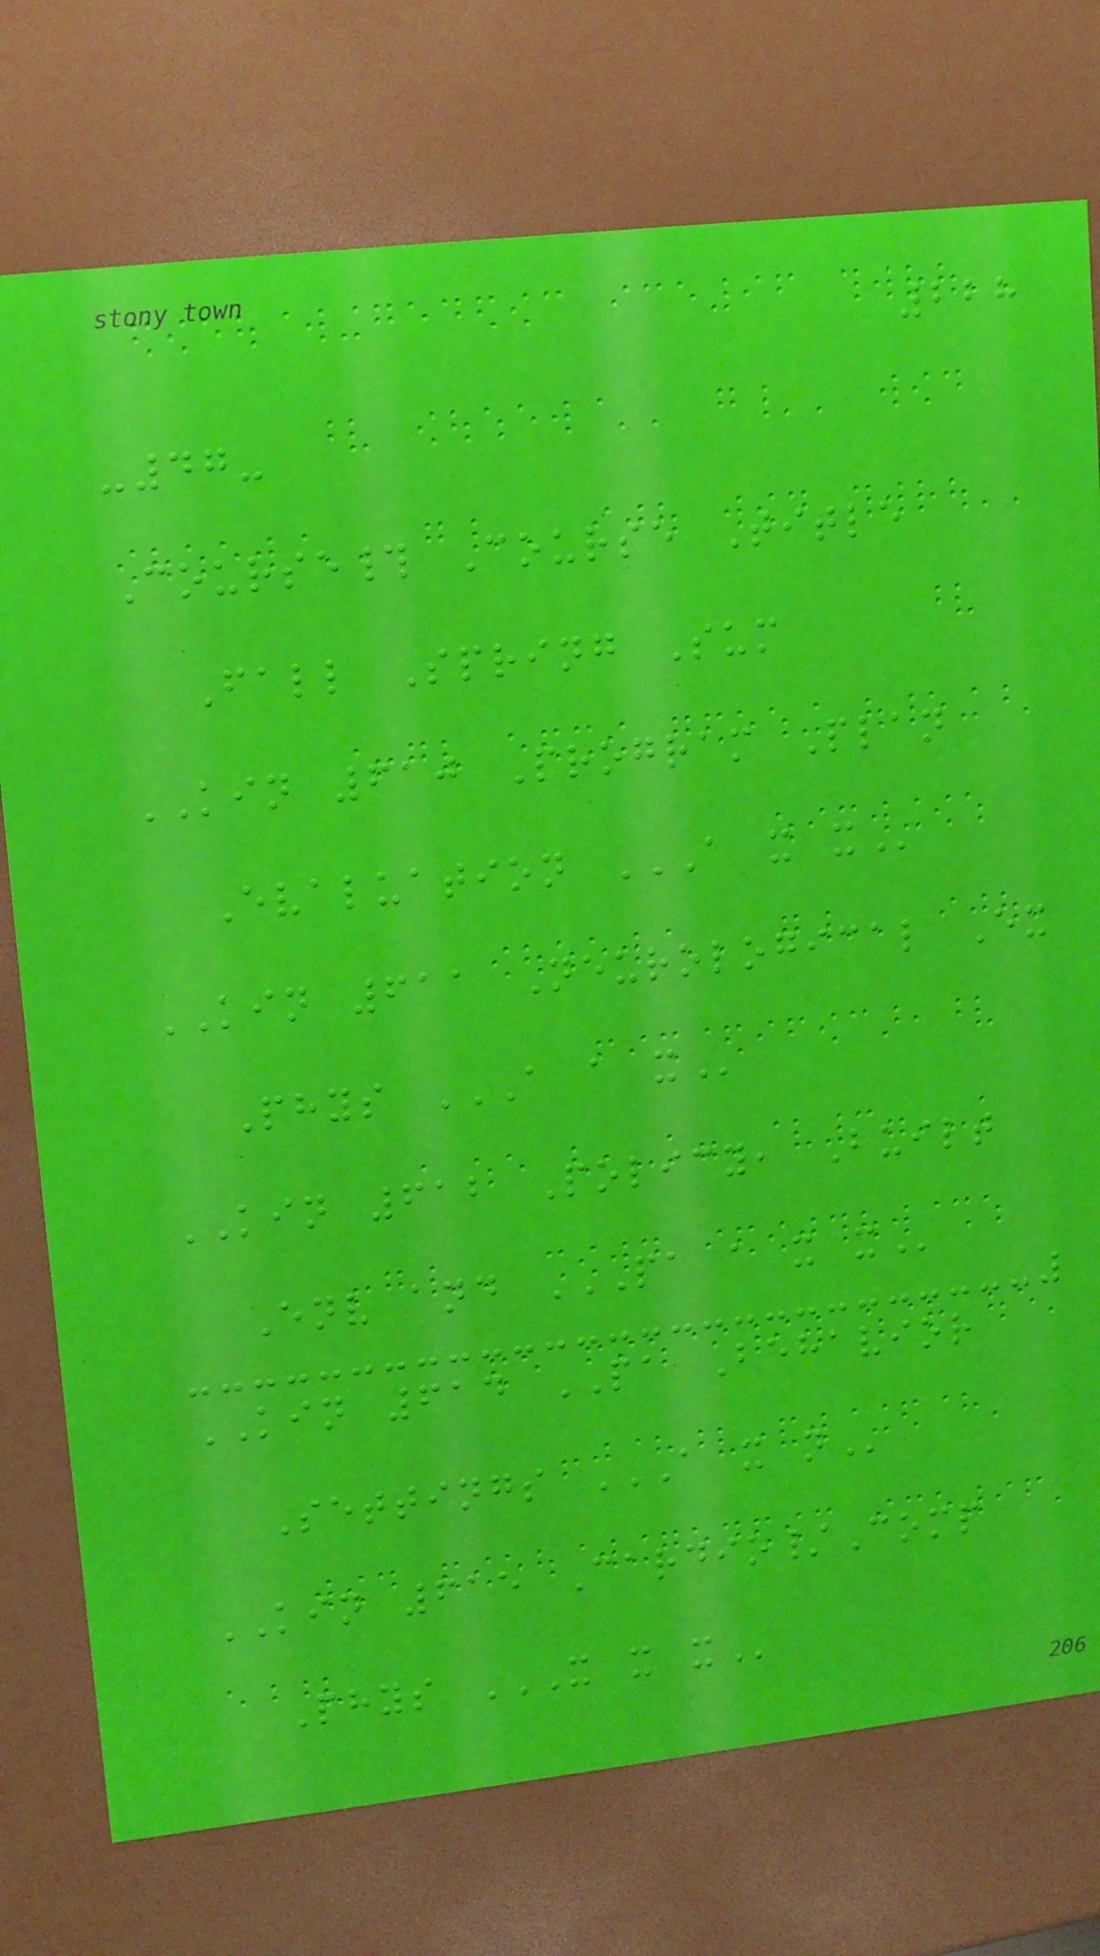228
-47-
Course# Course Title
Fall Spring Sum
KIN 610 Program Plan
Evaluation A X X
KIN 611 Neurological Ex
Phys A A X
KIN 612 Policy, Built
Env and PA A X X
KIN 614 PA Behavior
Settings A X N
KIN 615 Cardio/Comp
Phys X X X
